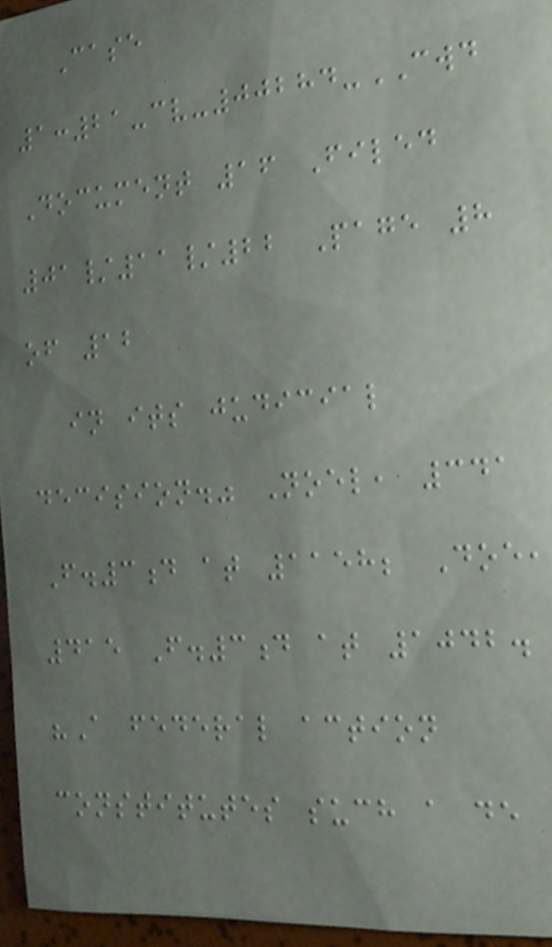Case
1:21-cv-00284-CWD
Document 16 Filed
01/11/22 Page 8
of 12
in its judicial
decision." Noel, 341
F.3d at 1158; Doe,
415 F.3d at 1042.
"A federal action
constitutes such a de
